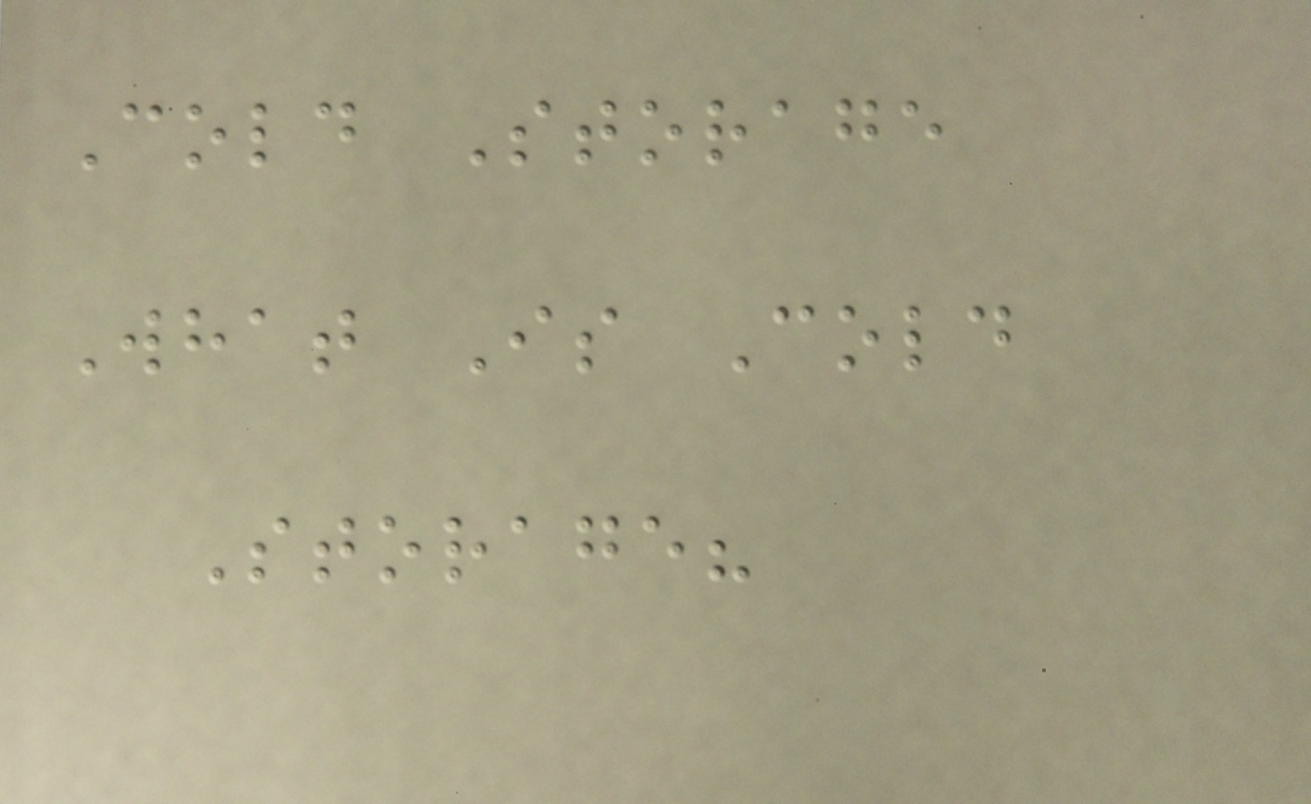Cold Storage
What Is Cold
Storage?
